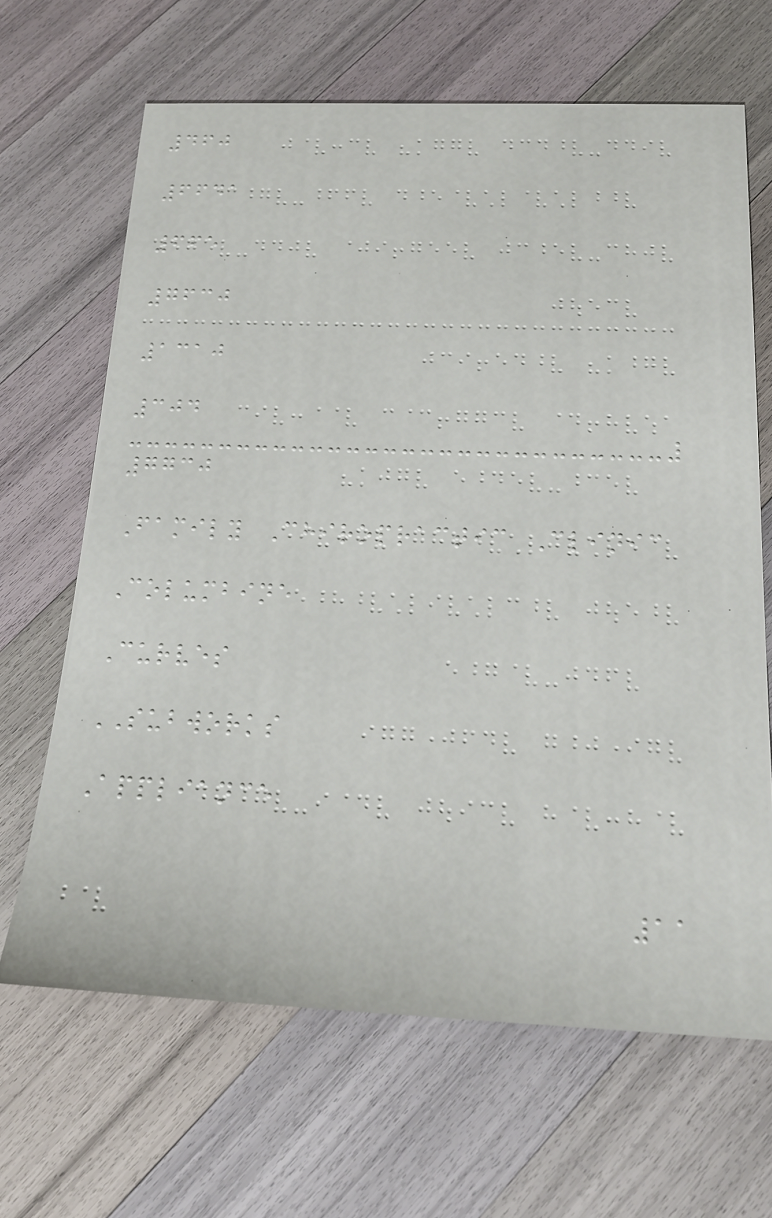460
6641
665
7630
1310
304
7730
Family Chiropractic Clinic
Columbine
Curves
SUBWORKS
Appliance
11
